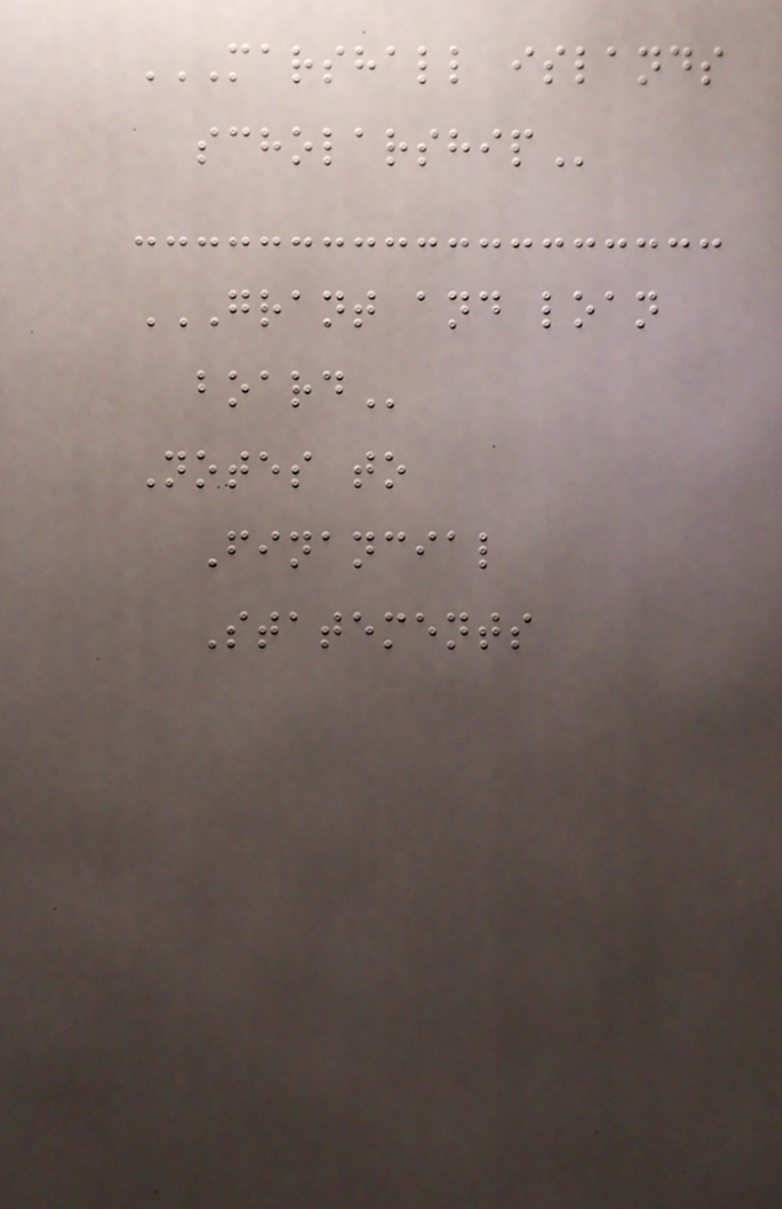MARSHALL ISLANDS
SCHOLARSHIP
GRANT AND LOAN
BOARD
Notes to
Financial
Statements
